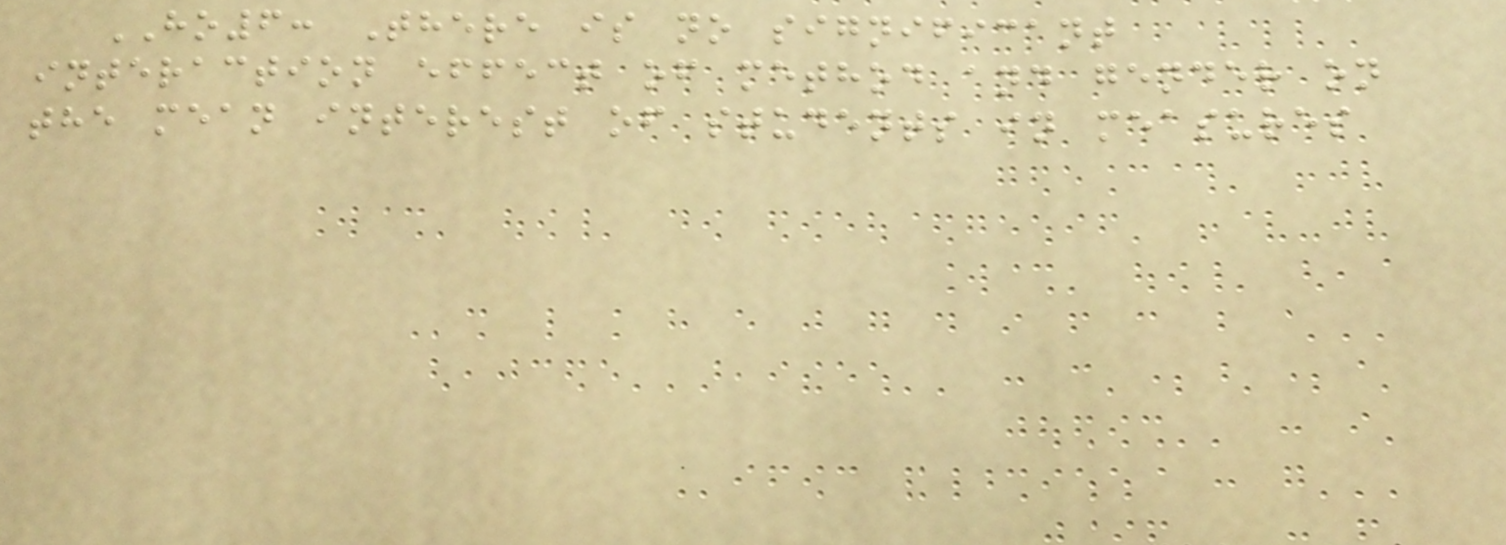HO6: There is no significant
interaction effect of method and gender on
the mean interest of students in measures
